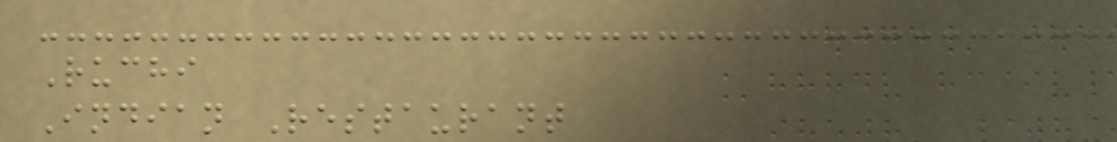Ruchi
Indian Restaurant
